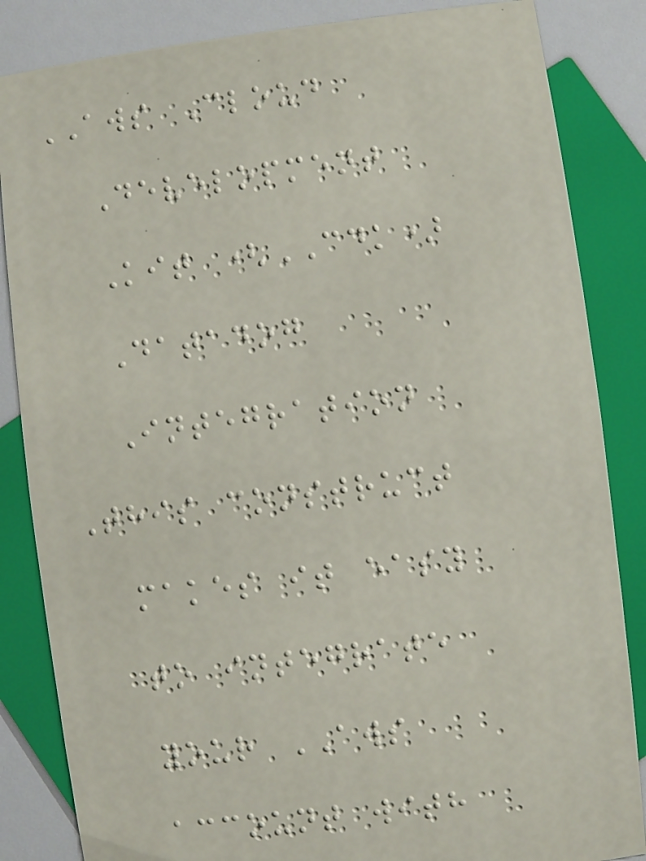AWS Cloud
Development
Kit (CDK)
Datadog
Integration
This construct
makes it easy
to integrate
your AWS
account with
